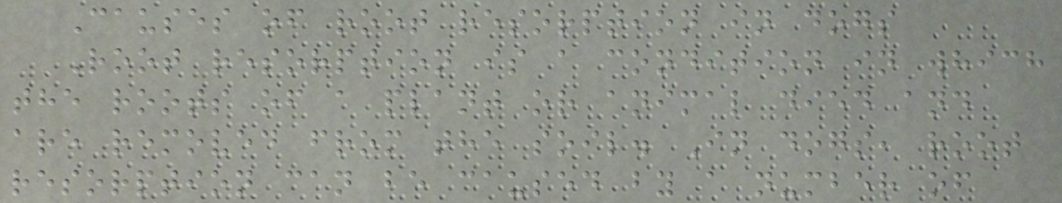Causes of root resorption in dogs
Root resorption is a condition in which
the roots of a plant or animal died and
are removed from the soil. In dogs, root
resorption can be caused by a number of
